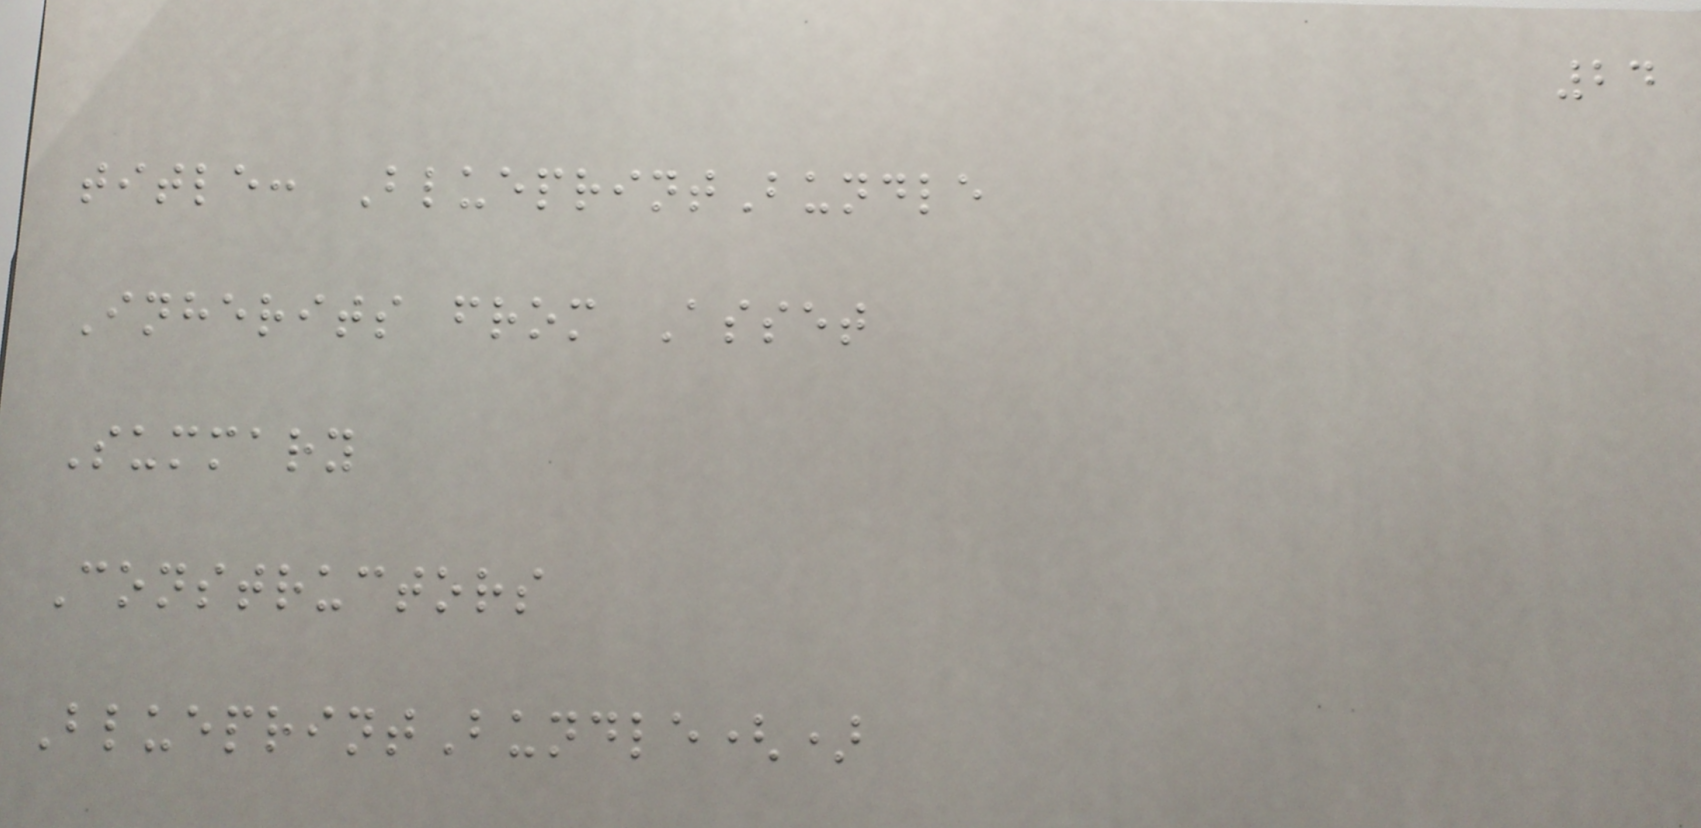24
title: BlueprintBundle
Inherits from Asset
Summary
Constructors
BlueprintBundle()
